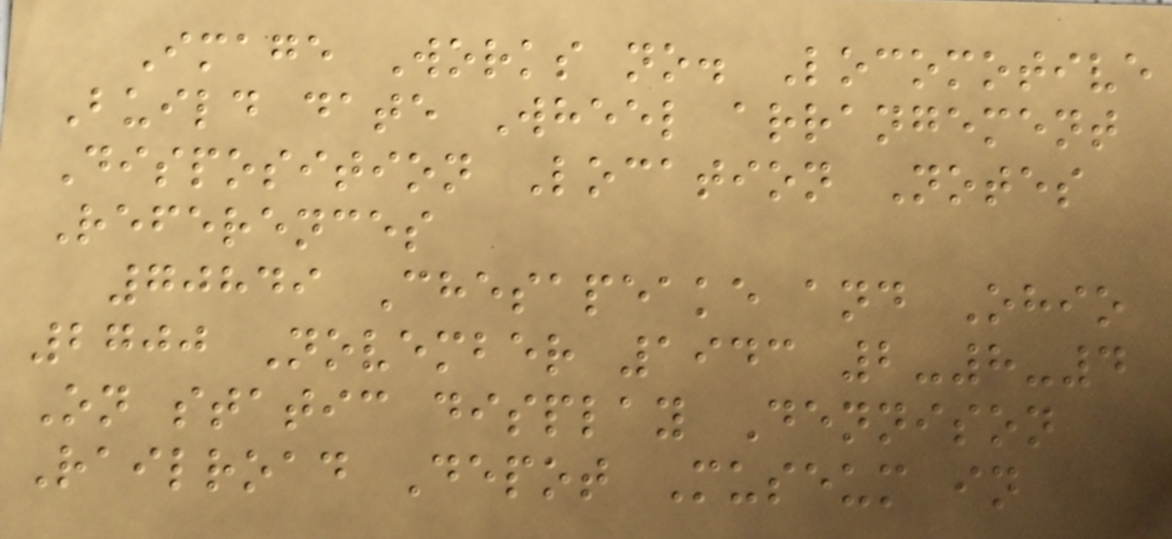Image Works no. Locomotive
Build date Wheel arrangement
Disposition Location Notes
References
70849 Chesapeake and Ohio
2700 November 1943 2-8-4
On static display Dennison
Railroad Depot Museum in
